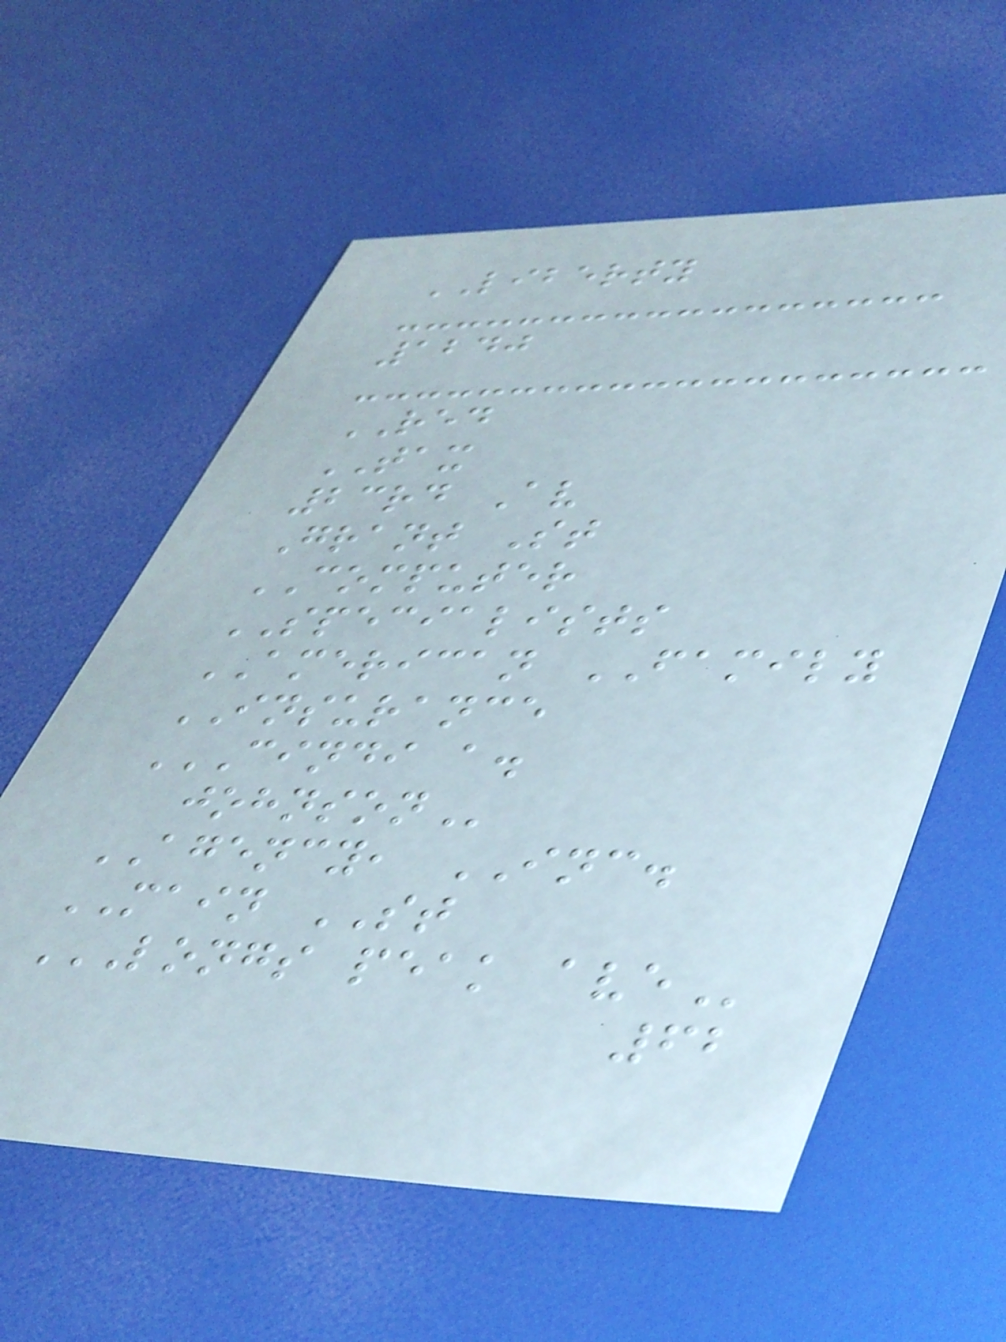LIBERTY
1240
RED
TAX
23rd Av
Grant St
COMPUTER
SPECIALISTS
AMERICAN FAMILY
INSURANCE
CINDI A.
JOHNSON
AGENCY, INC.
MAIN ST
LONGS PEAK AVE
62
